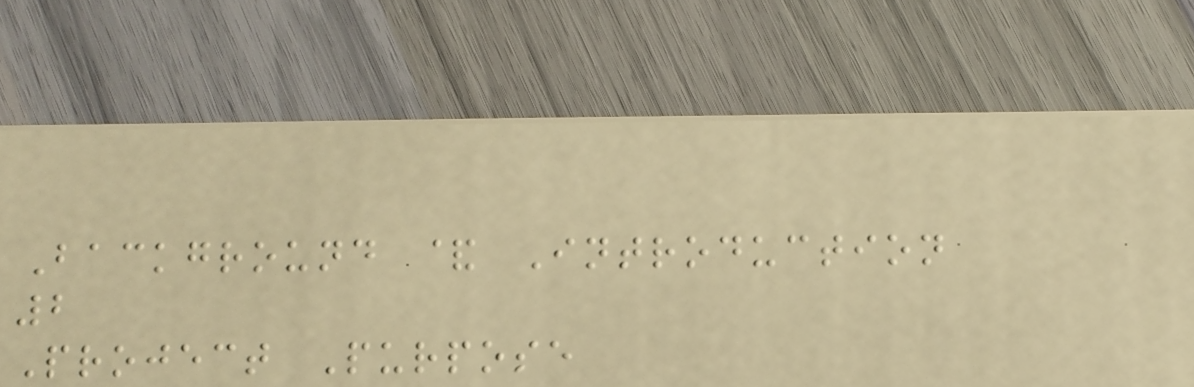Background & Introduction
2
Project Purpose
